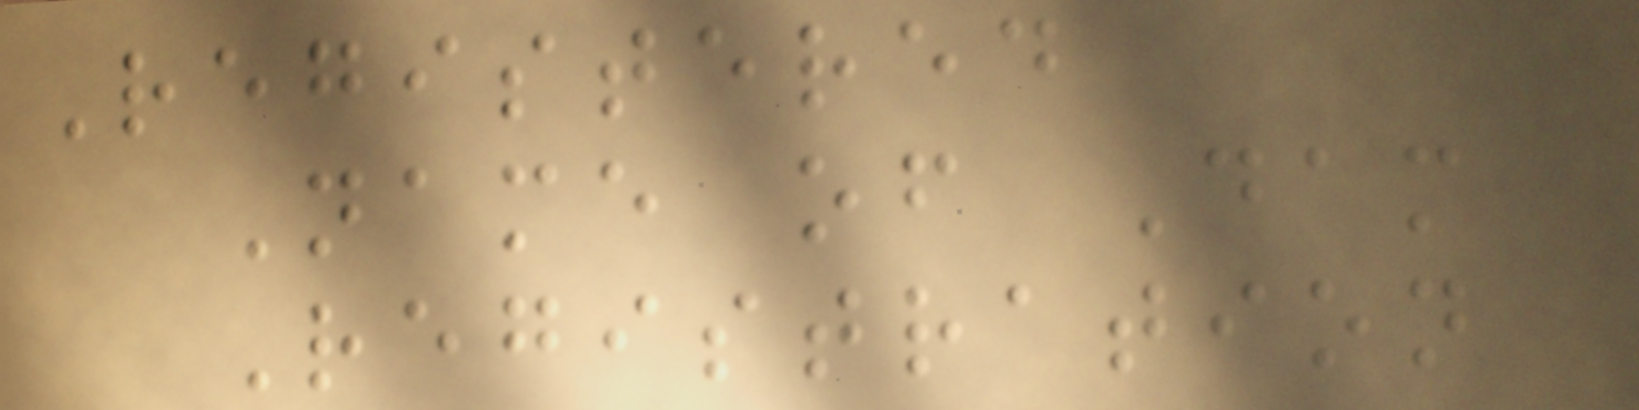Registered
Name of Dam
Registration
